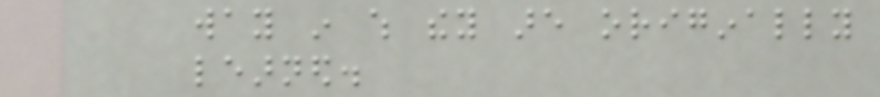way in which they are originally
learned.
